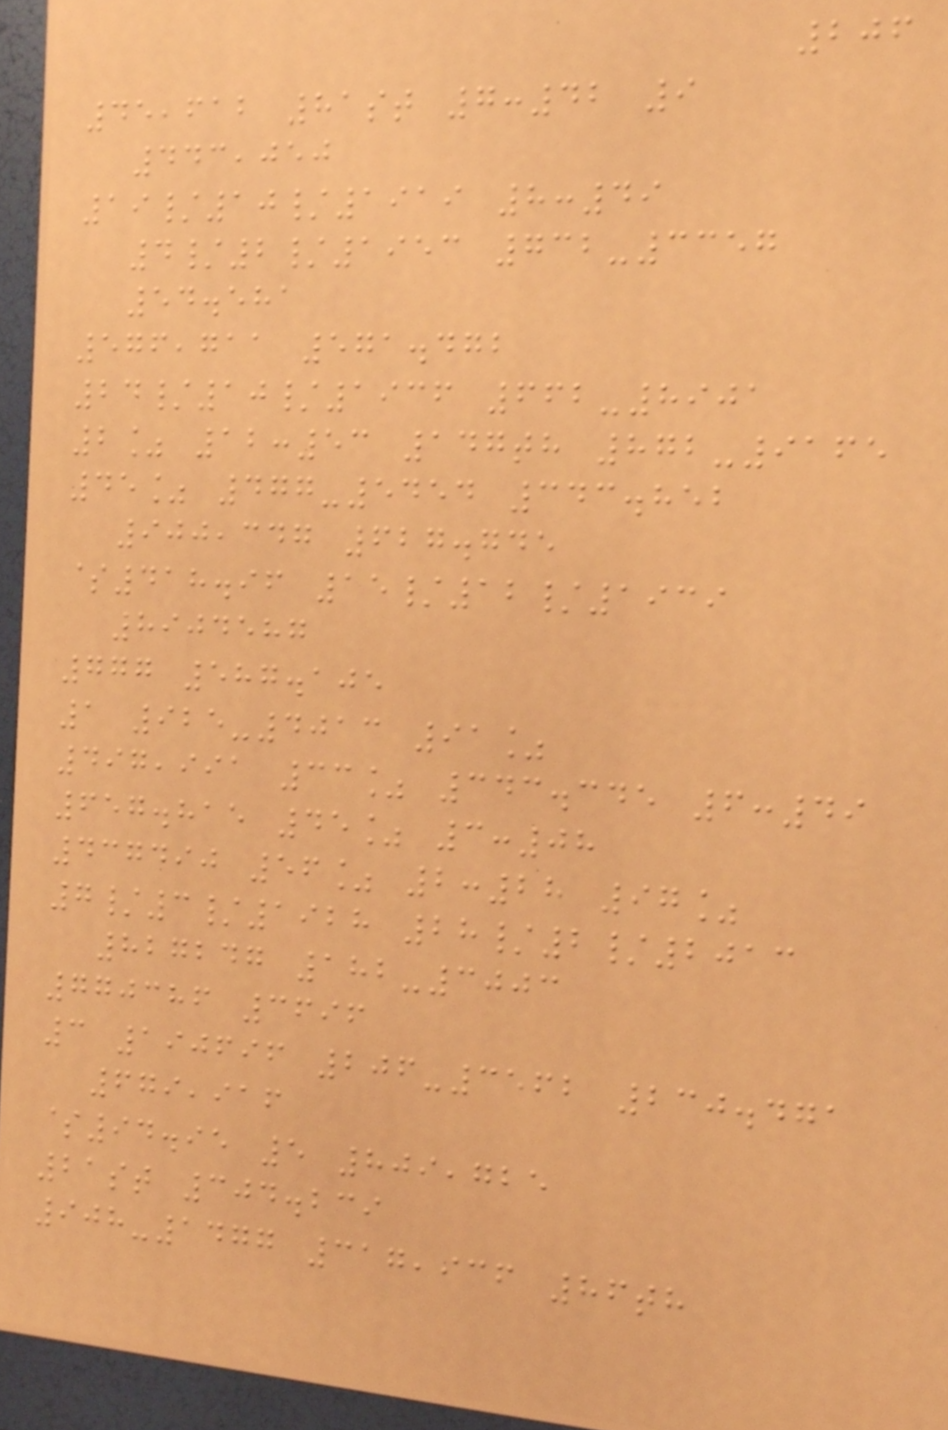206
45,612 81st 7:42 9
443,050
19/10/1919 8:49
4/2/1953 732-3357
54.581
576,711 571.472
24/10/1936 662-8901
2% 12:53 147th 872-9165
45% 477-5454 343.852
900,347 627.745
$418.96 15/12/1939
8904587
777 587.105
1 925-4013 91%
497,991 33% 343.345 6:49
657.815 45% 3:08
437490 56% 2:28 97%
7/3/1928 28/2/2013
827247 182-3003
770386 3696
3 190696 206-3562 230.471
679,916
$94.95 5 809,725
21st 304.239
908-1477 317,936 86th
